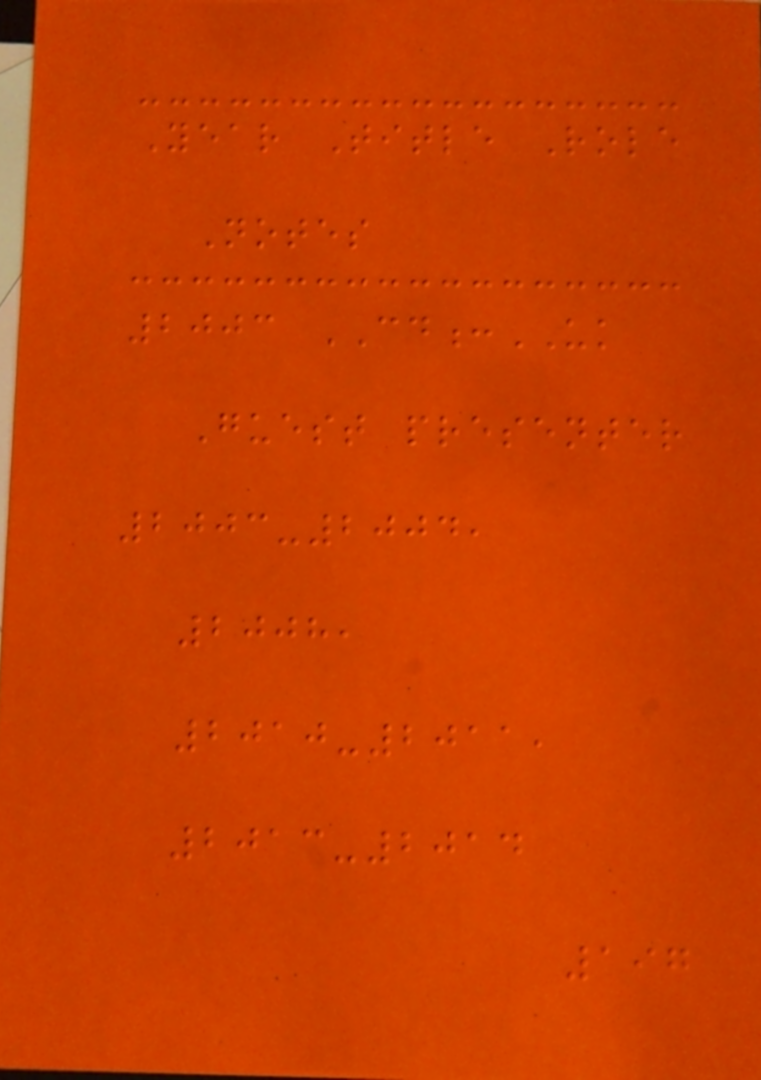Year Title Role
Notes
2003 CD:UK
Guest presenter
2003-2004,
2008,
2010-2011,
2013-2014
197
